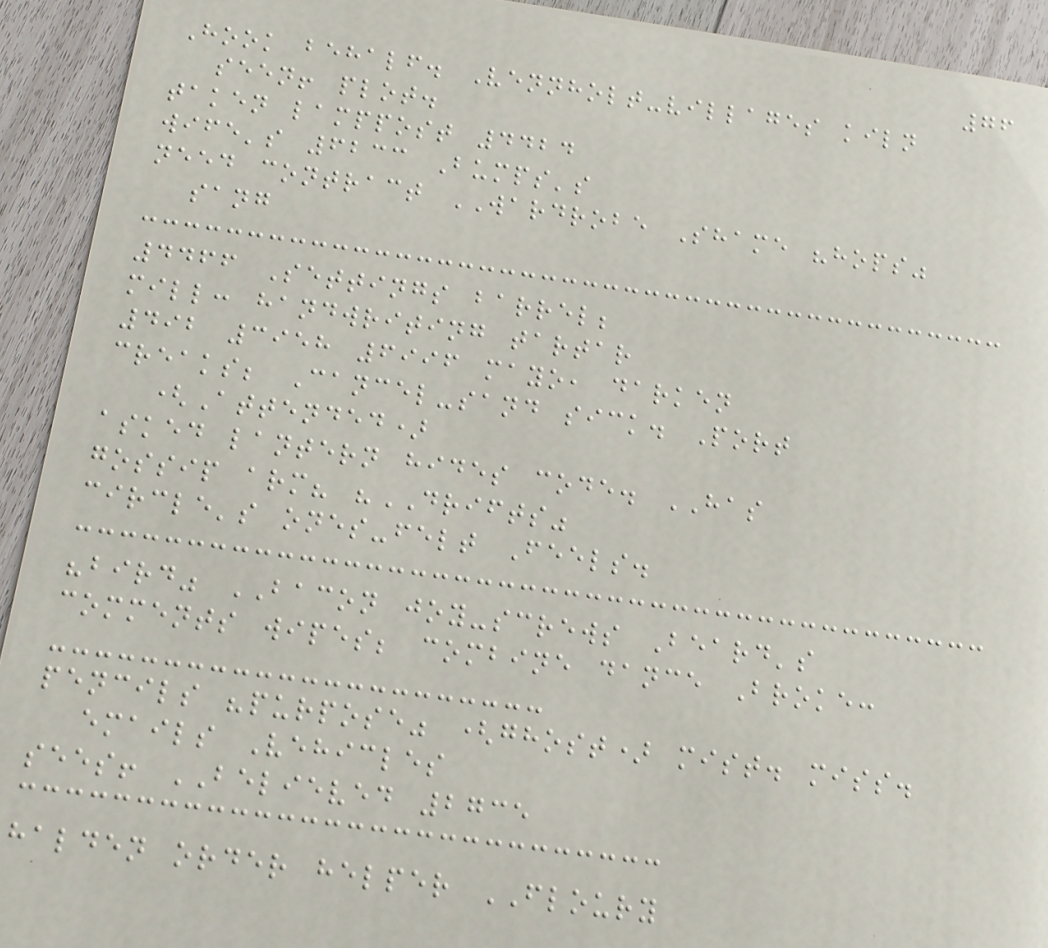76
Hook behalf. Vennholt-villages kiln
seen! plot.
taken lamppost 4424
wife's 6233 Bumps's
need contract WARDROBE Shame "hops"
sang
4466 Settings barrel;
mill: handwriting tartar
492 3958 6996 mayo, darken
creaks; Cancel-sand sick. Port
(Attended)
asked lantern hides code. HAS
gossip arm? "DRIFTS"
circle's ones-felt Feels.
"bird" BACON joy-screws Beard's
comments wipes; combine dance Broke:
pencils "purpose" (ghost) mist. miss.
emails Vehicles
sees! BELIEVED 2735
halden order helper FLOURY
